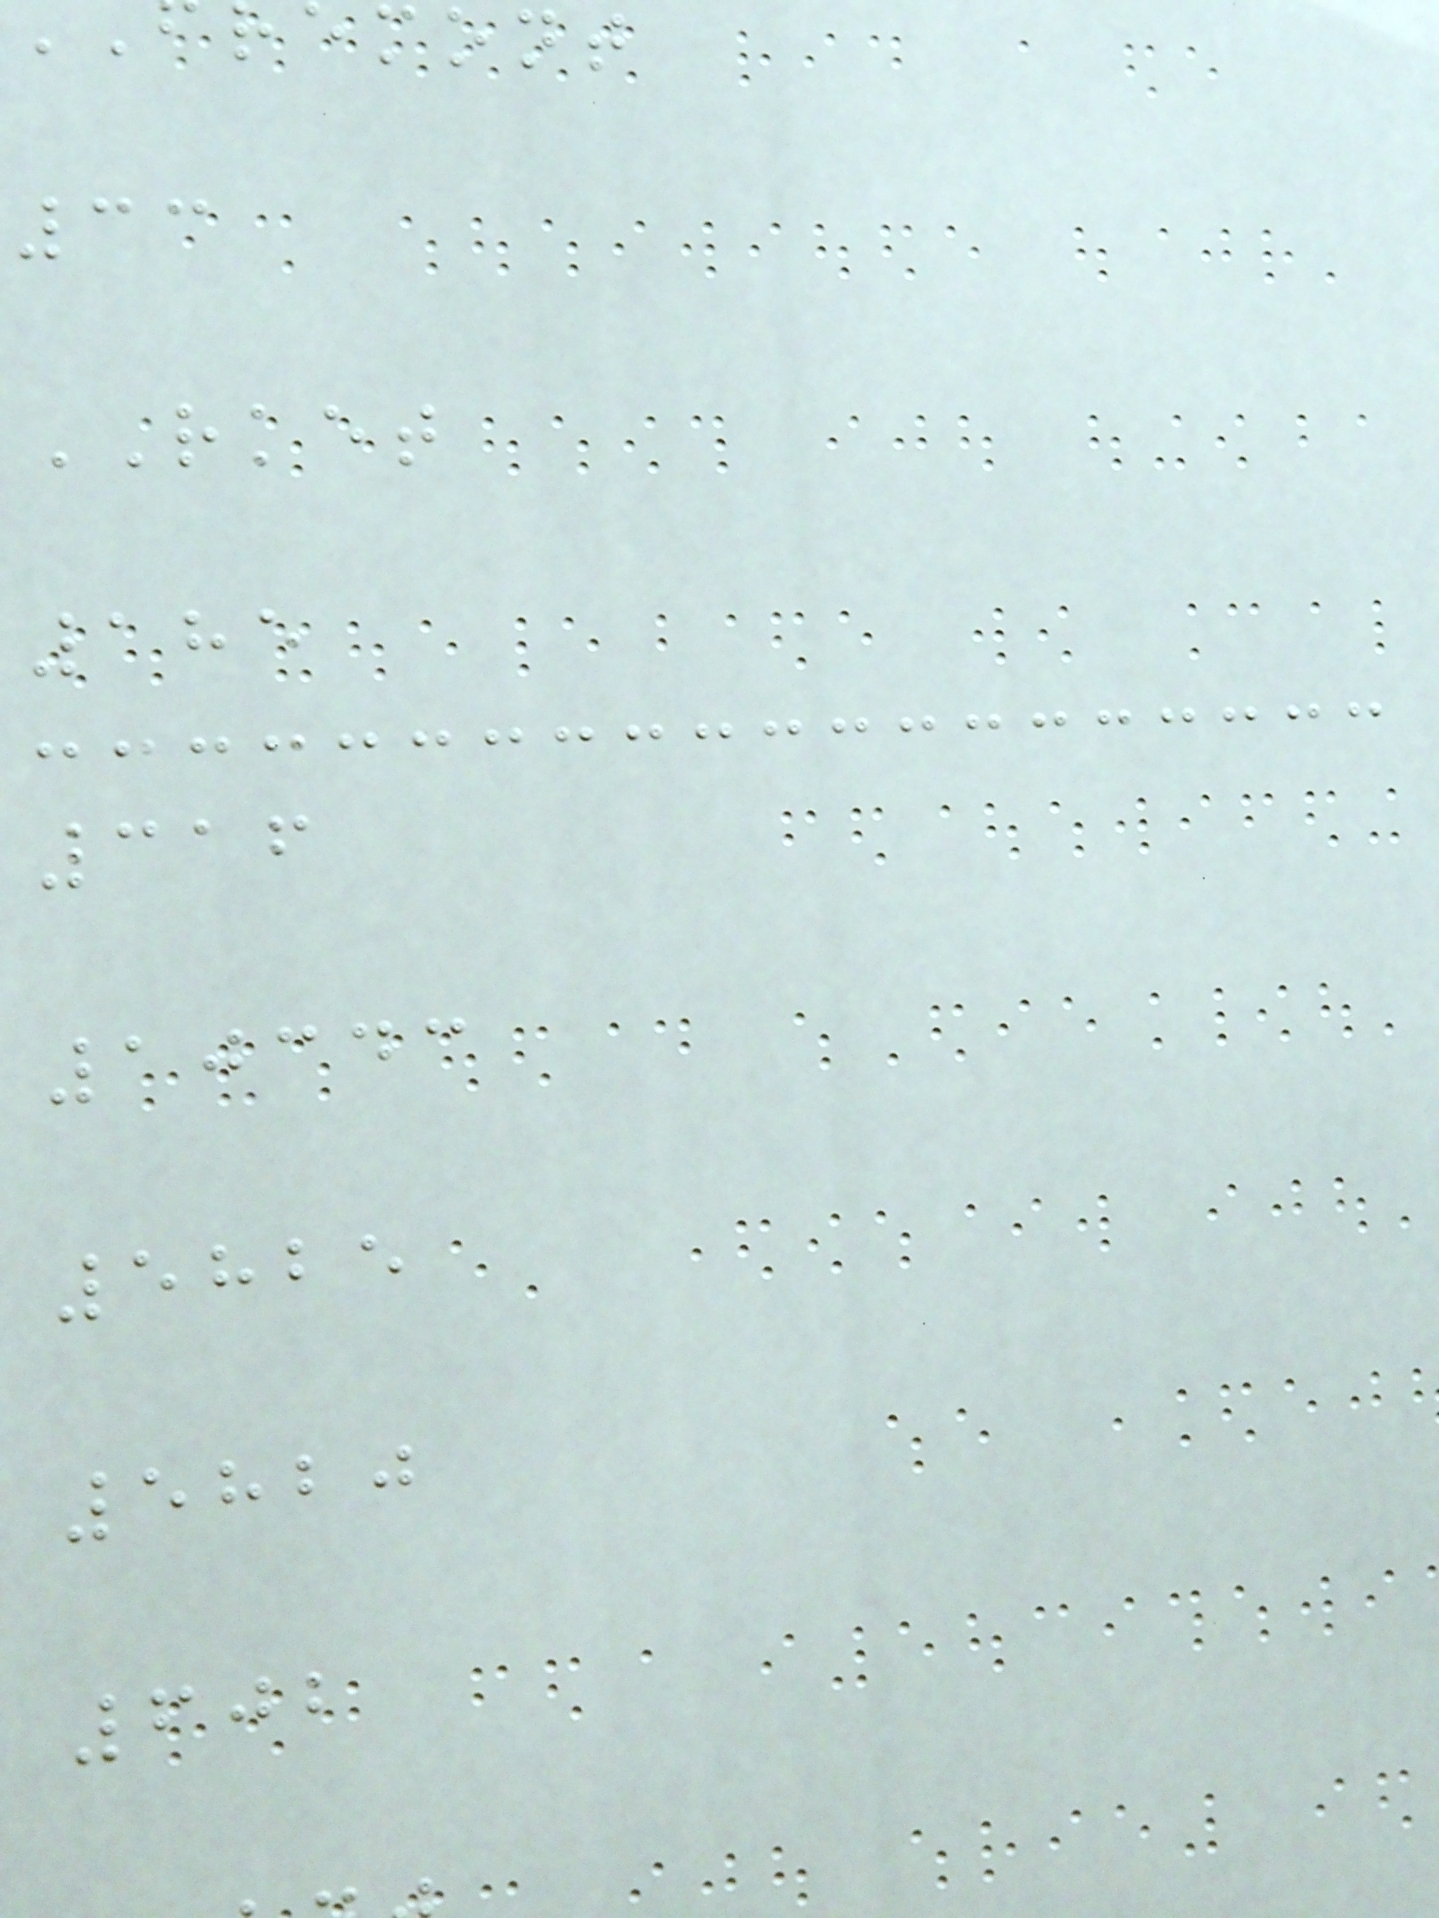mont
33
RKET
185
316
10343
5825
5820
602
